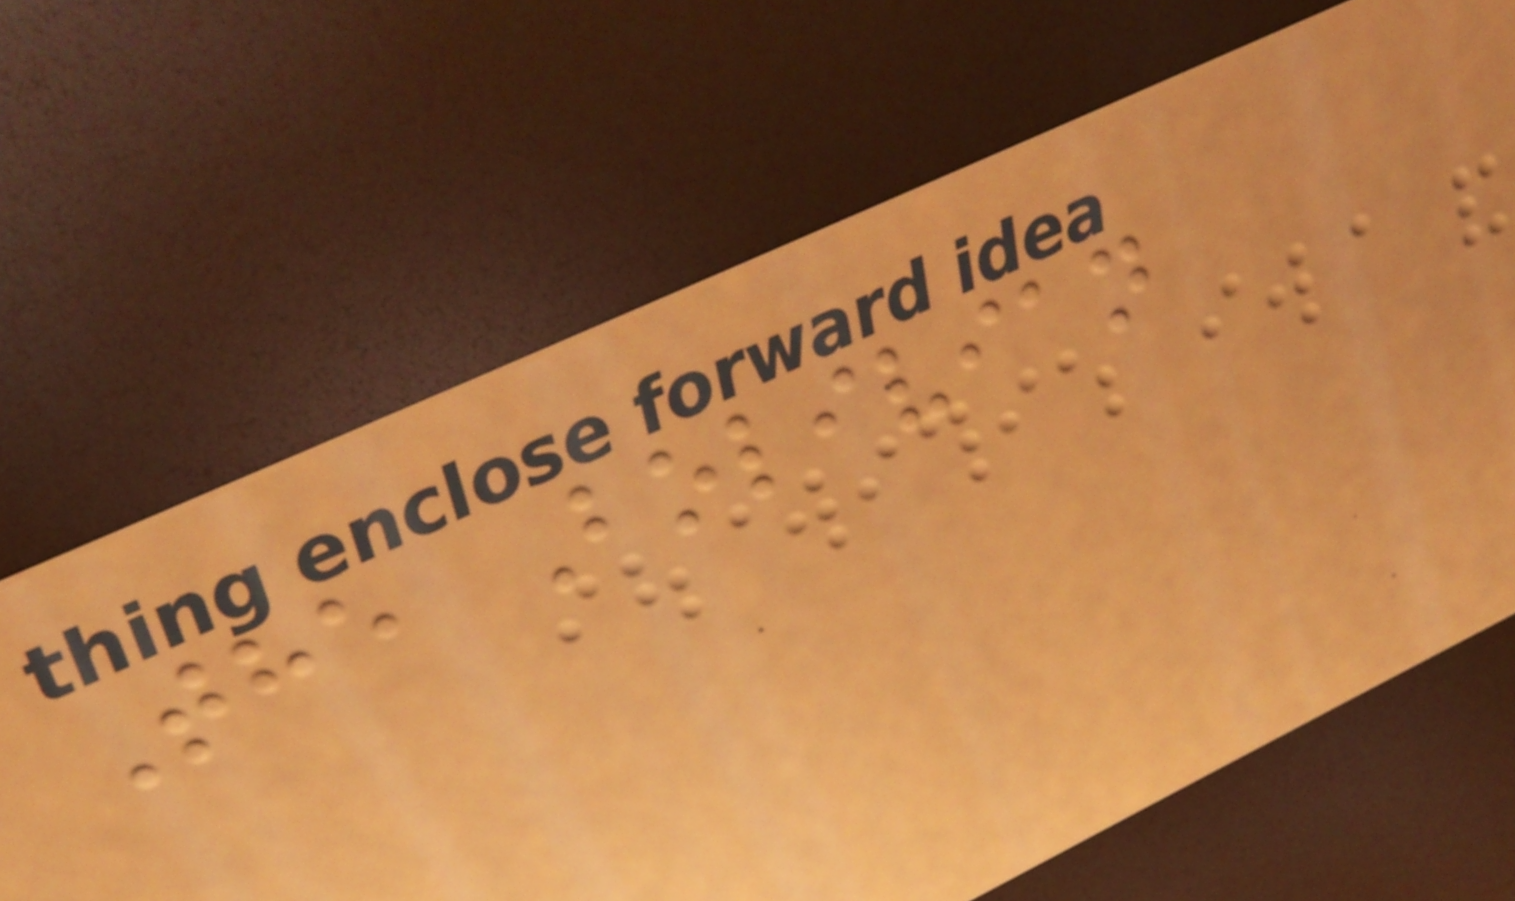The Bolivian
